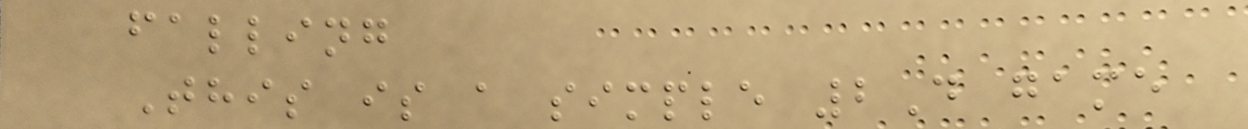falling
This is a simple 2D game
